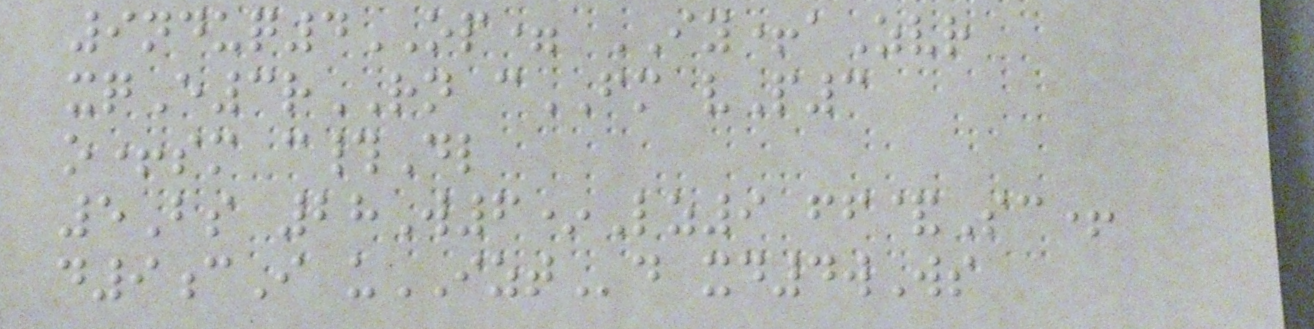9nduq4OP= IY+aZvr
xqE3rRN cFM vP3
o+sm c#Dl
5Bs 28W6*Lz9 ff&Sc+
d9cI uIZTd xd4wWs
